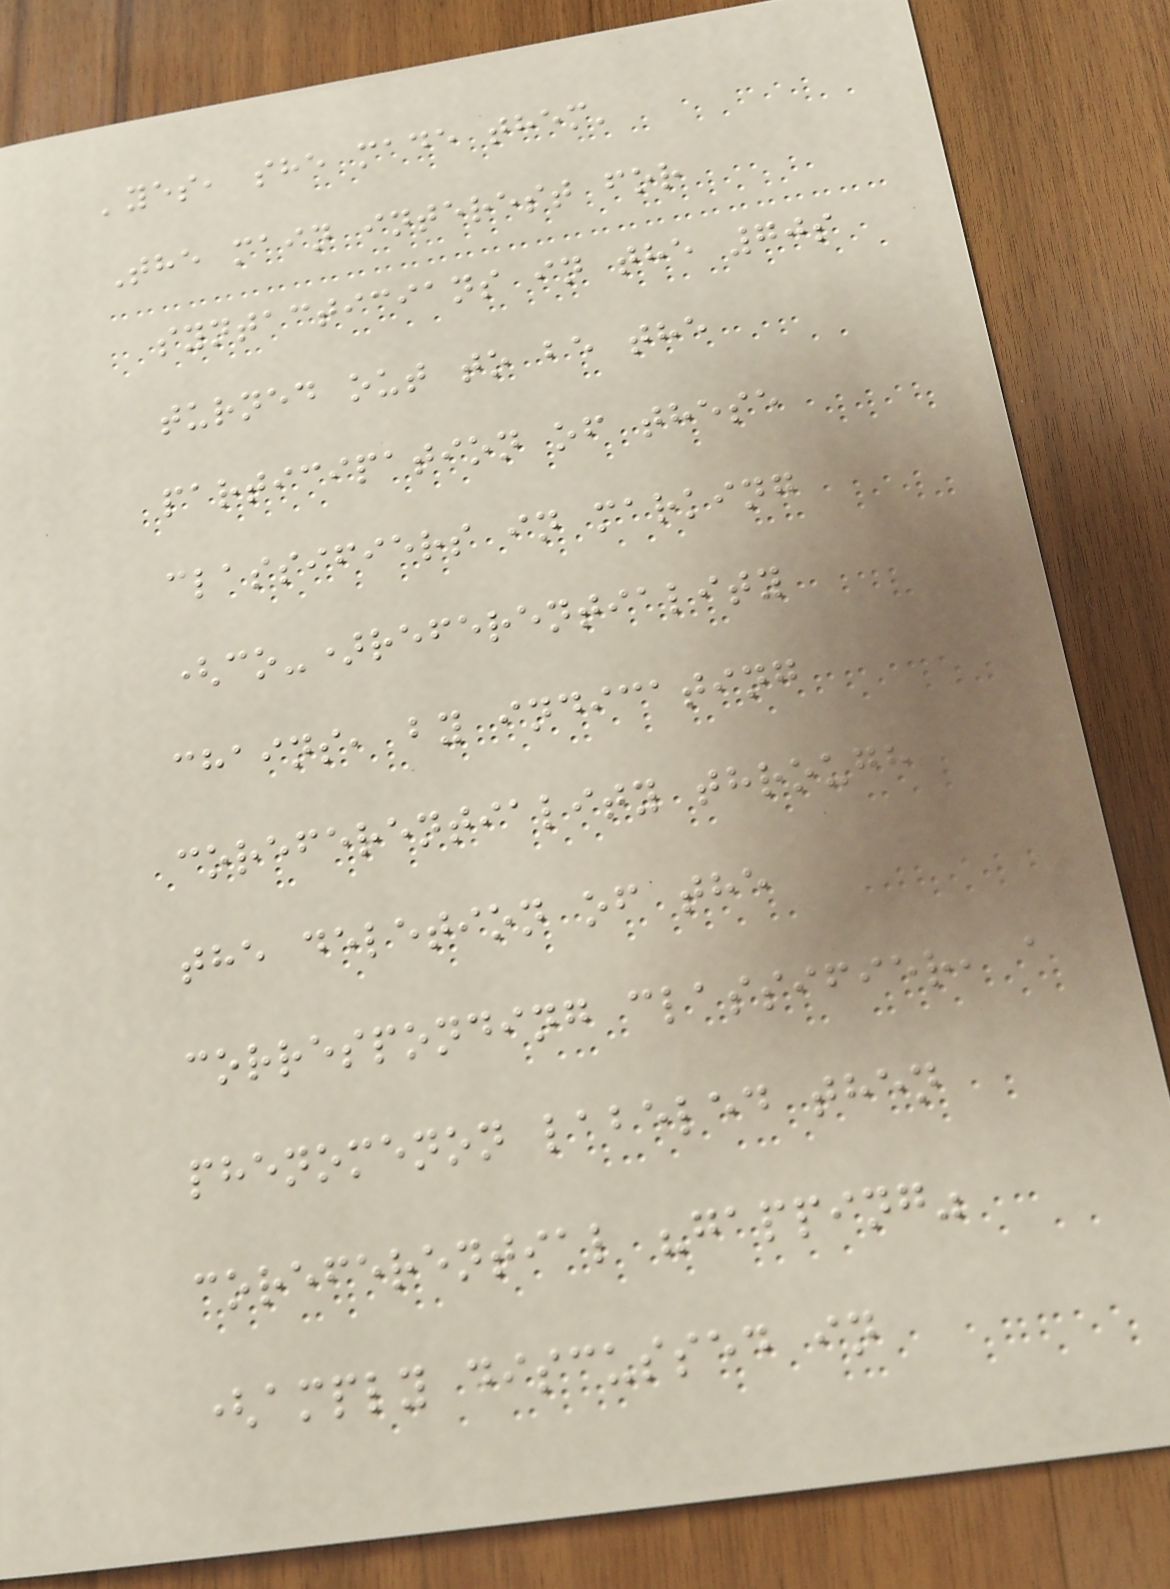'yes, she made them'
The main interest for
syntacticians in the 70s
turned out to be the
participation of these
classifiers in marking
(co-)referentiality
chains, by indicating
coreferentiality through
the deletion of the
corresponding classifier, a
phenomenon labeled then
coreferential "gapping"
(amply discussed in
